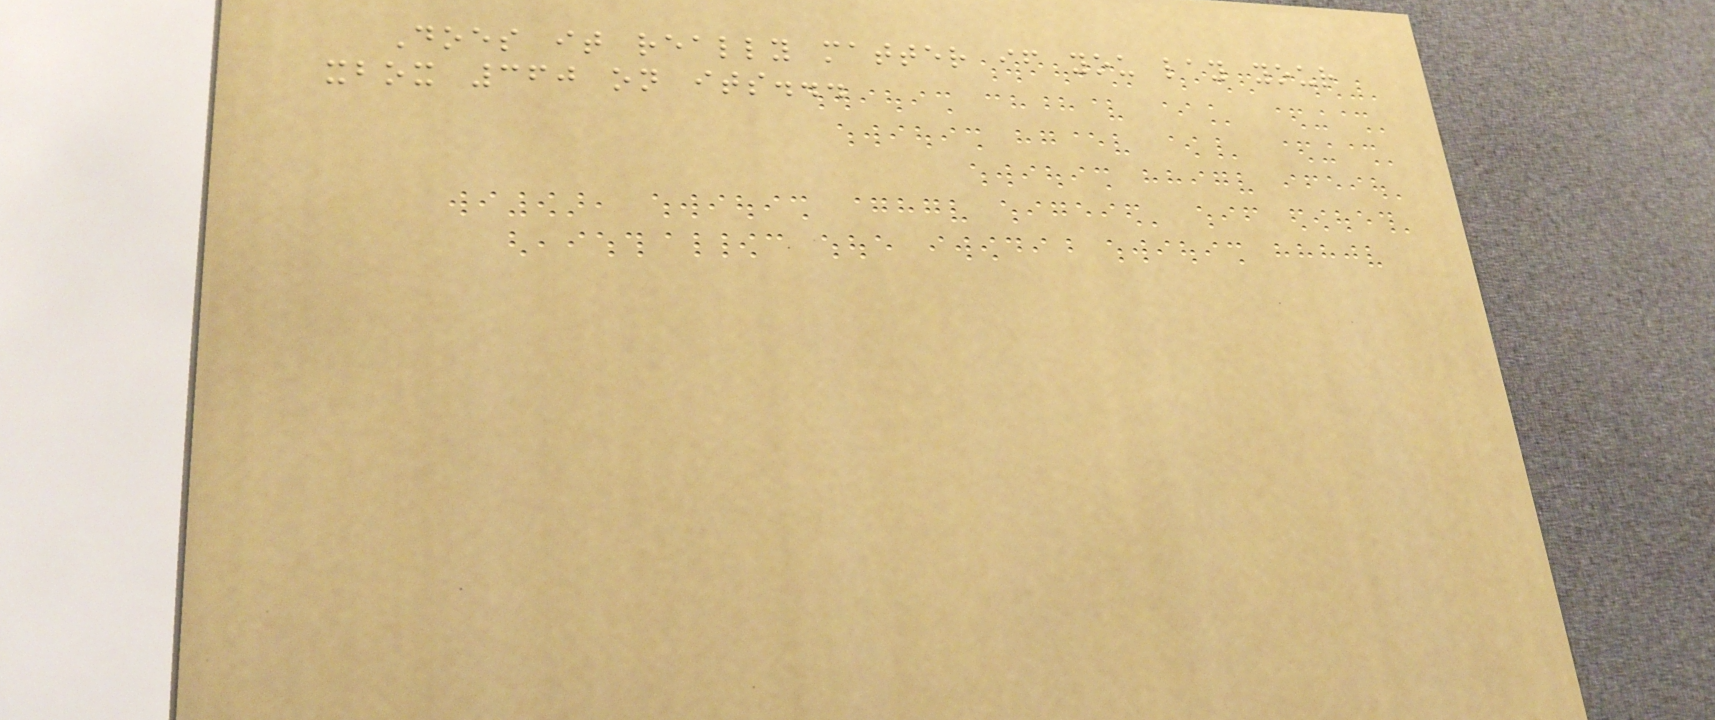Does it really matter if you lay your
xbox 360 on its...
